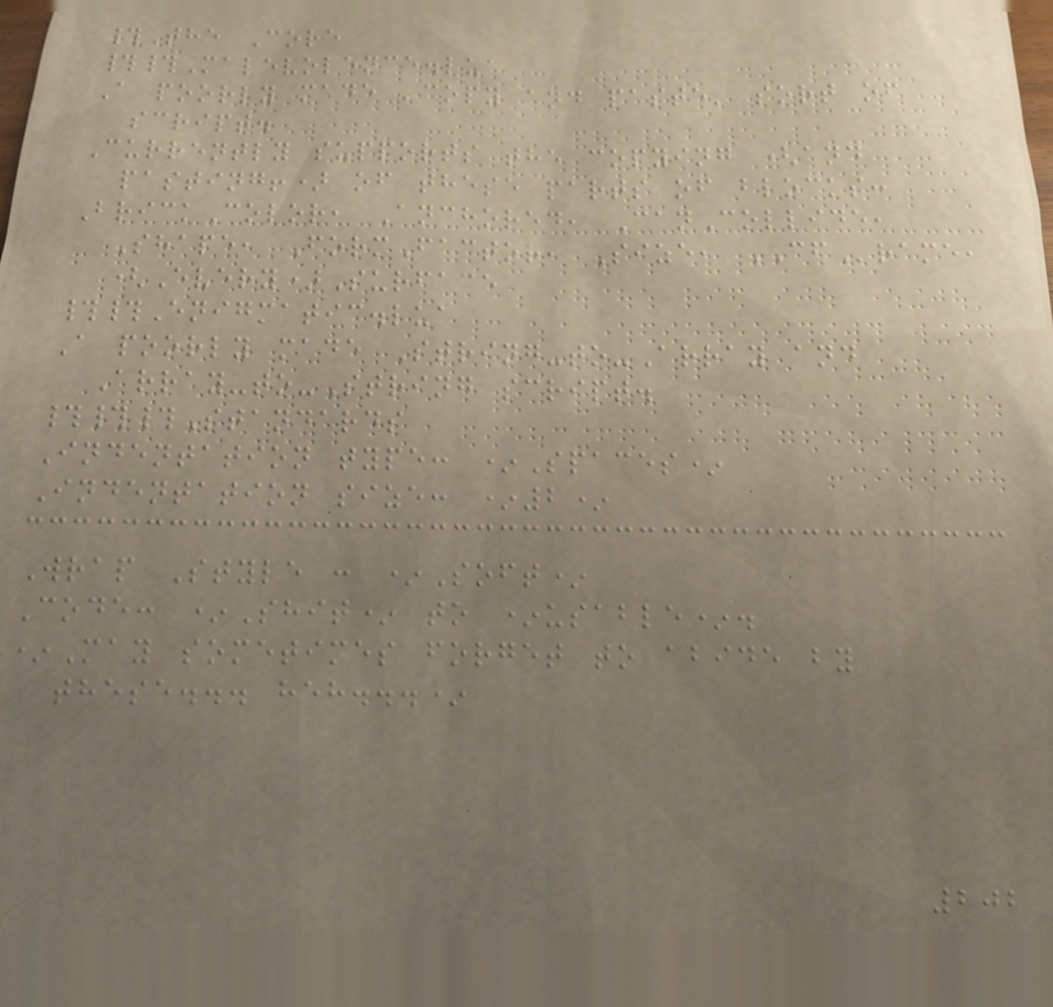#The Core
##Malevolence.lua
A poorly made 'copy and paste' sort of
script.
Currently supports the copying (and
pasting!) of these parts of blocks:
BrickColor, Anchored, CanCollide,
Shape, FormFactor, Size, CFrame,
(Every)Surface
##Enigmatic.lua
A poorly made String-to-Array and
Array-to-String script.
###Standards
Indentation type: *Spaces*
Indentation size: *2*
Wrap Style : *Soft*
Code: *Shit* to *usable*.
*May sometimes forget to abide by
these... heh...*
202
